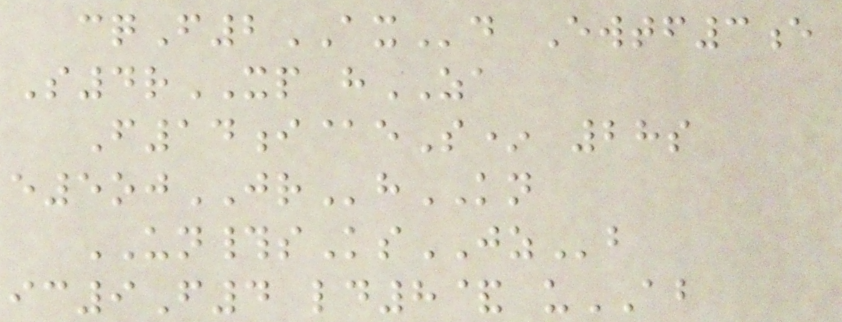cqF2AXd Ewtf3e
S4rXP hZA
F14i@eS* 28s
e5ojJRhKN
UN#sKsJZb
ic9F4 ld8& uAB
